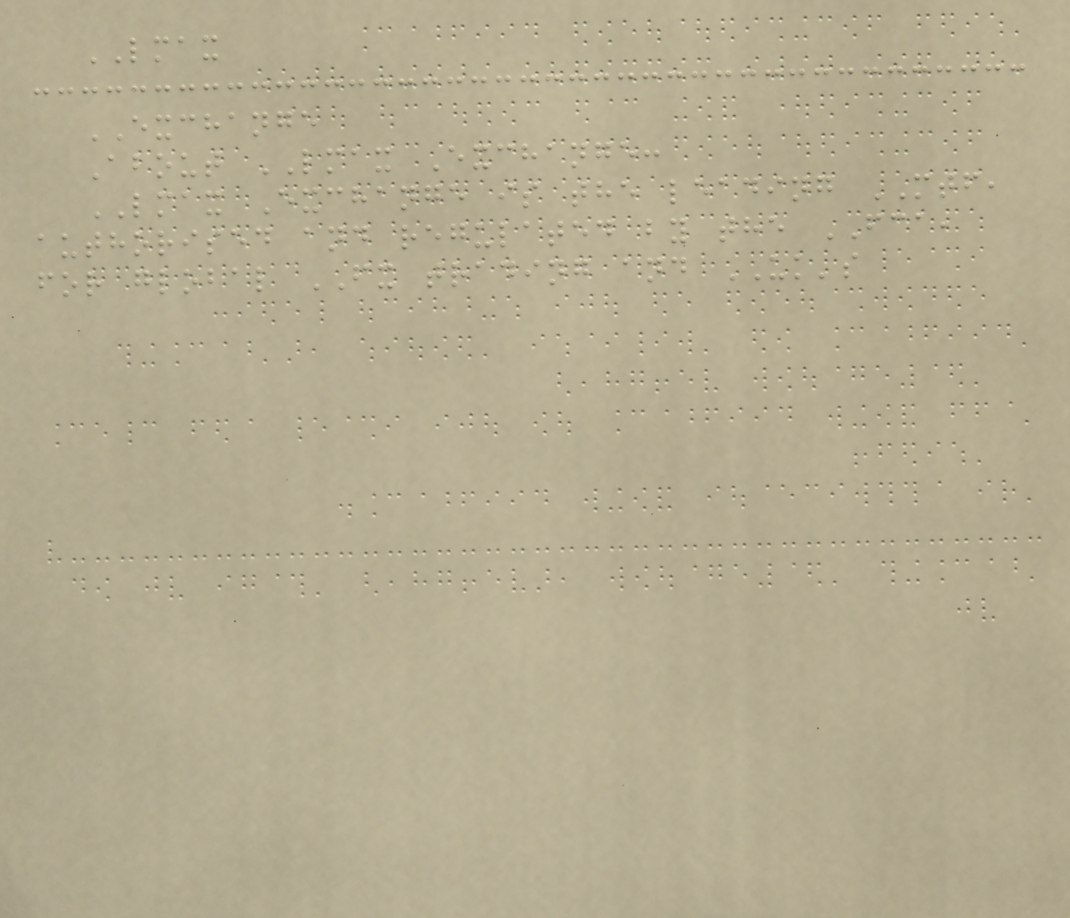LMAX
EXCHANGE
About LMAX Exchange:
LMAX Exchange is the leading MTF,
authorised and regulated by the FCA,
for global FX trading and UK's
